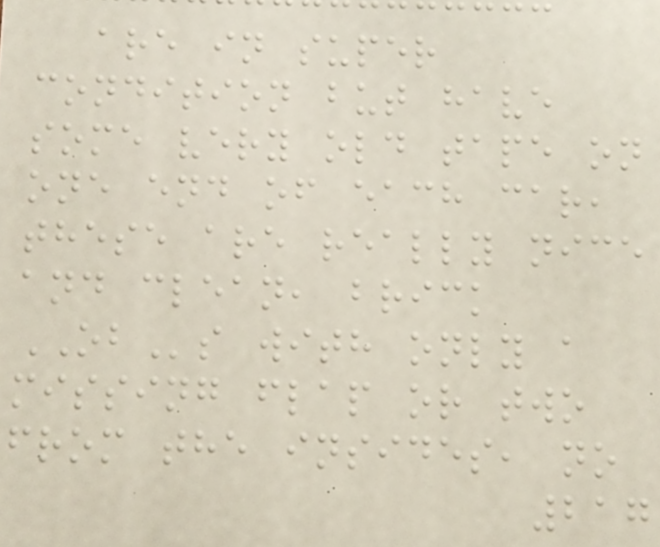are in super
condition but have
some very old tape on
one end of each car,
these are really nice
and clean, brick
OBs with only a
missing flap or two
from the insides, no
217
